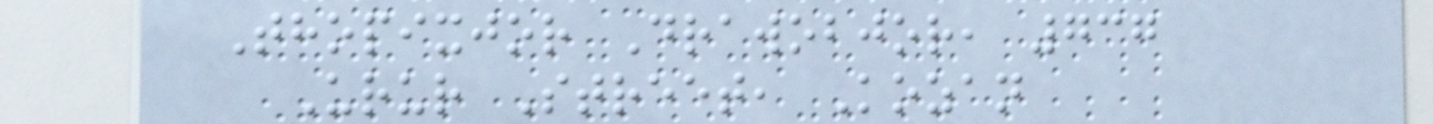Thopixjor Drawobjor, 737
Urur Street, Kozan
